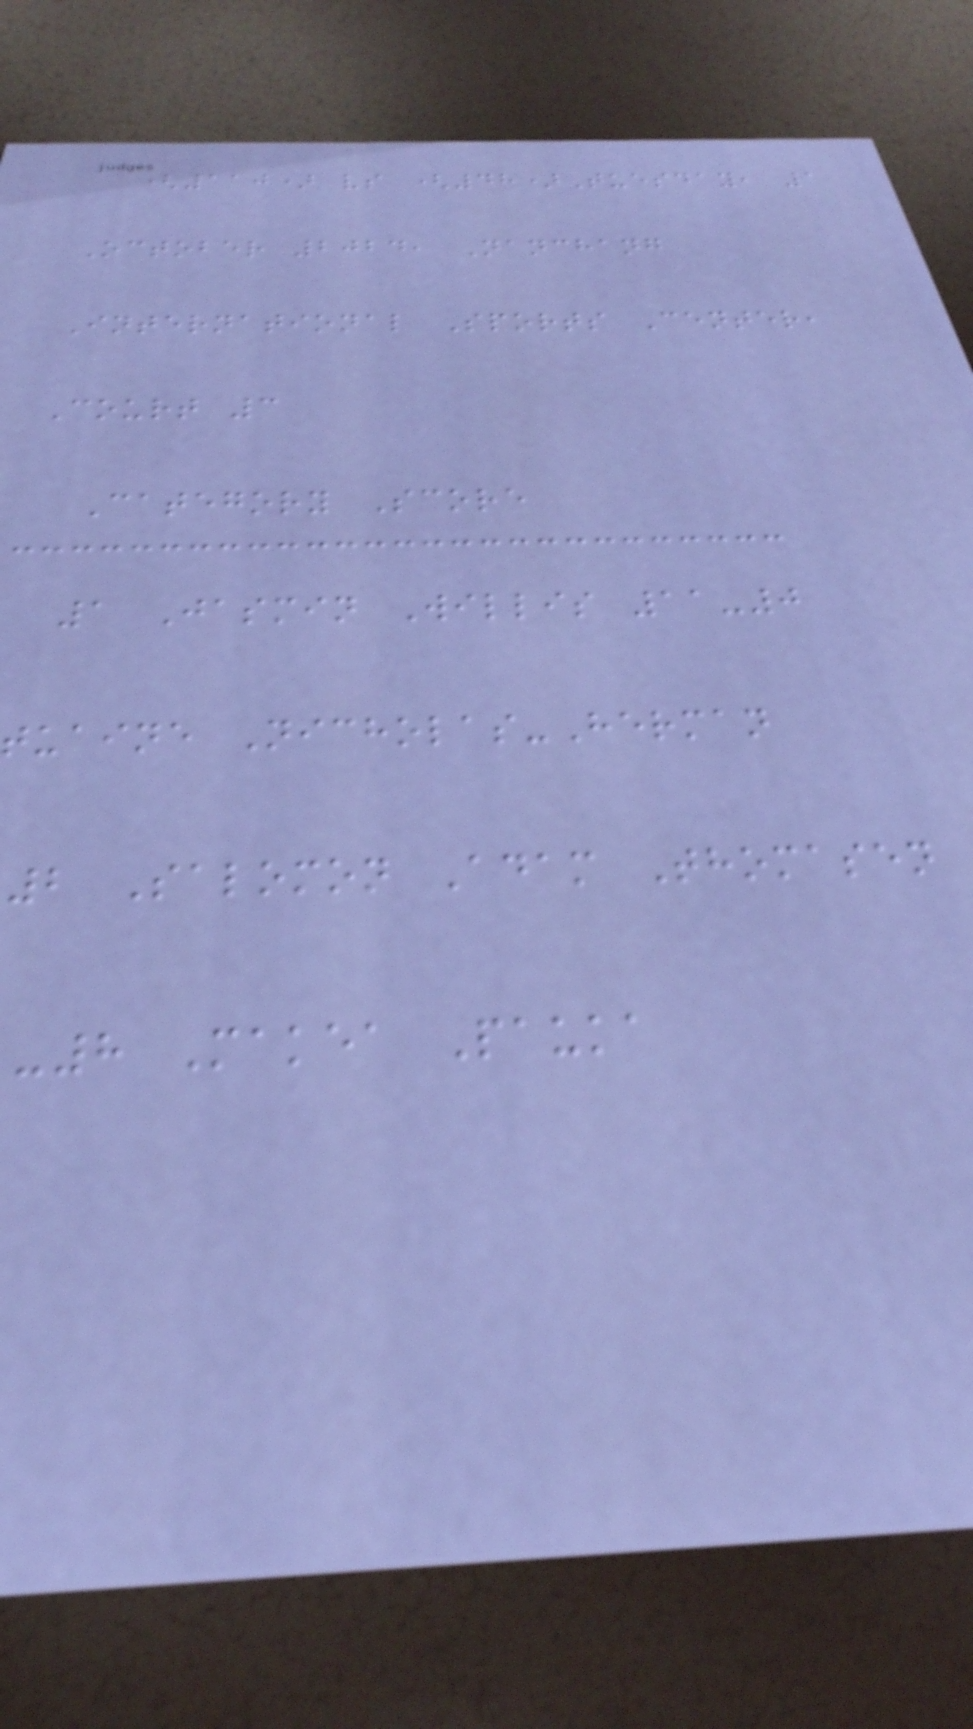(110) vs (48)Tuesday, 1
October 2024, Nanchang
International Sports Center,
Court 3
Category Score
1 Jasmin Willis 11-0
tuaine Nicholas-Herman
2 Salomon Adam Thomasen
-8 Makea Pauka
